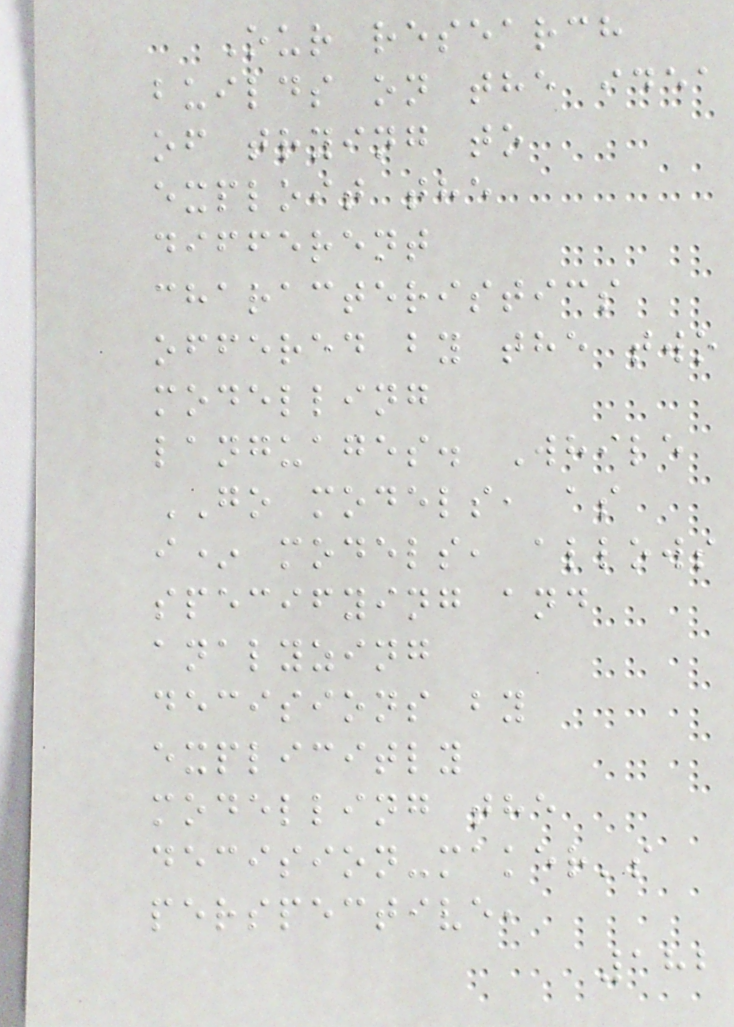Our research
builds on the idea
of trying to
exploit the
different
characteristics
offered by the two
modelling
languages. While
GO models, as
i* models, allows
specifying and
analyzing
decisions by
explicitly
modelling the
decision-maker's
perspective,
182
